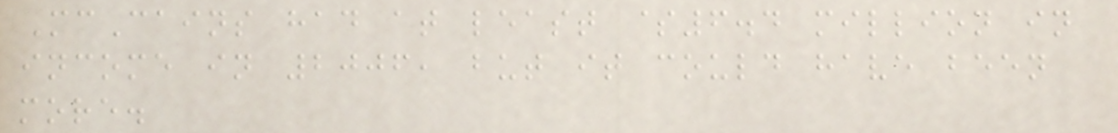McCains had at least $6.4 million in
income in 2006, but it could have been
more.
